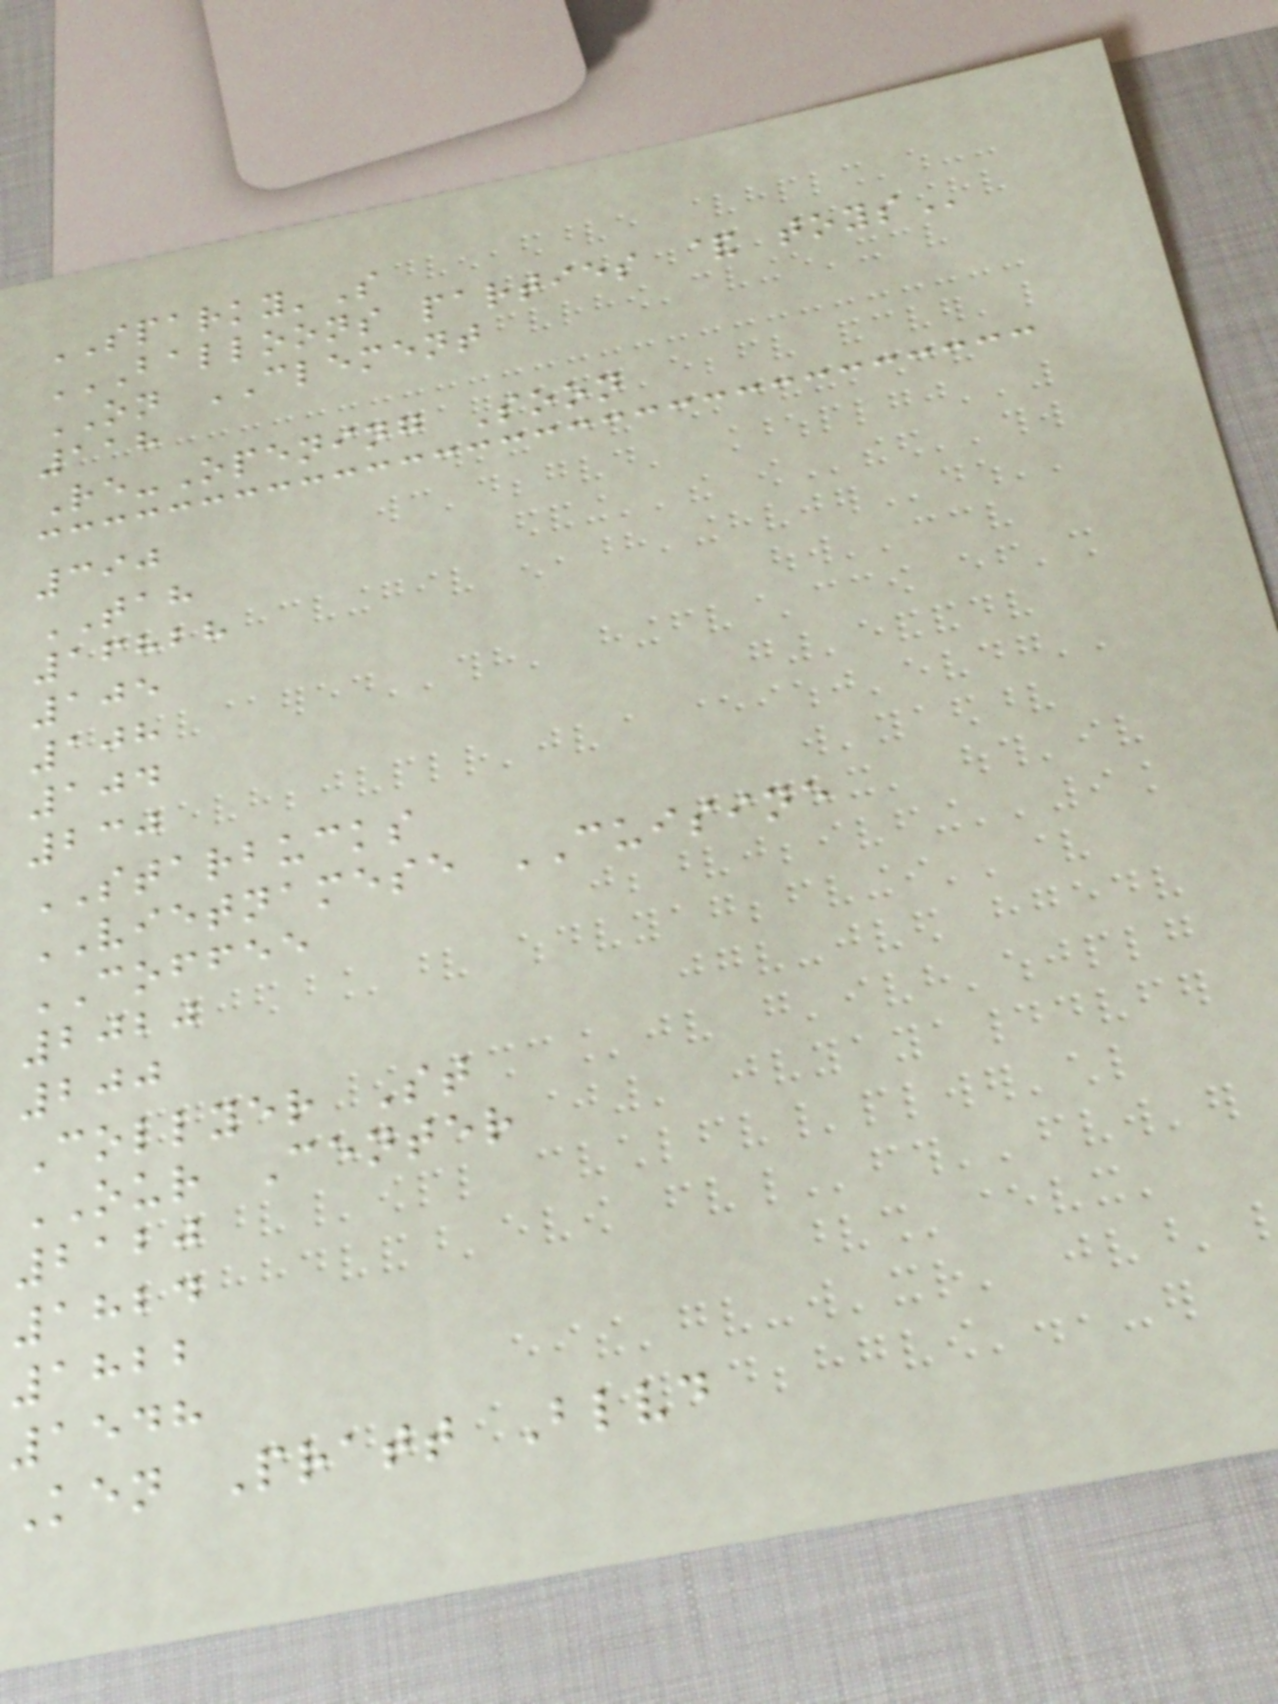SPARKY'S
BALLOONS PARTIES & TOYS
ON CLEMENT
118
Re-Opening Soon
390
TAH
16828
105
108
104
230
STARBUCKS
VIETNAMESE CUISINE
COFFEE
2020
200
Collyer St
OUR Center
2120
1824
1822
1548
Ken Pratt Blvd
